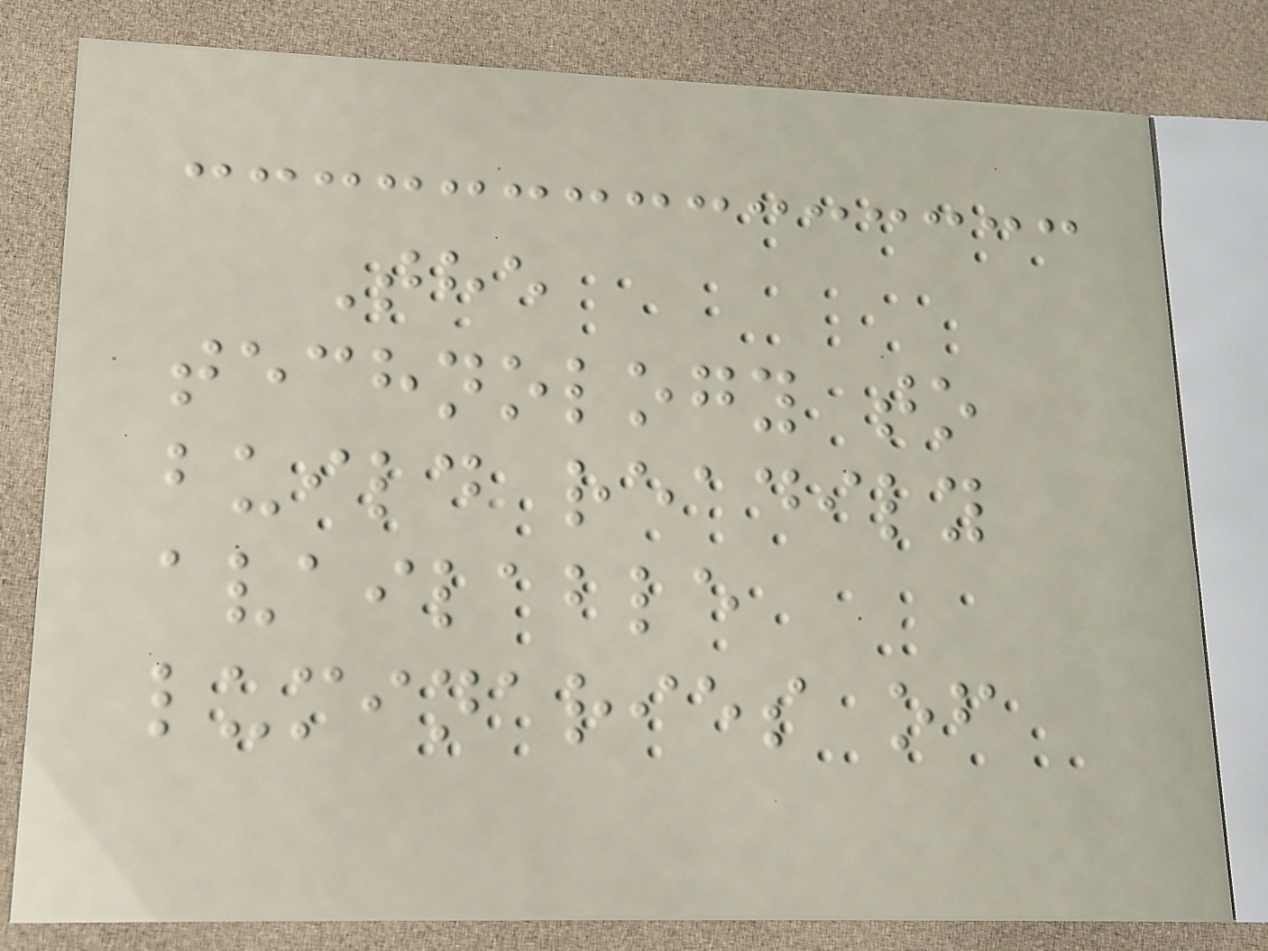The
technology to
build readily
available
luminaries of
